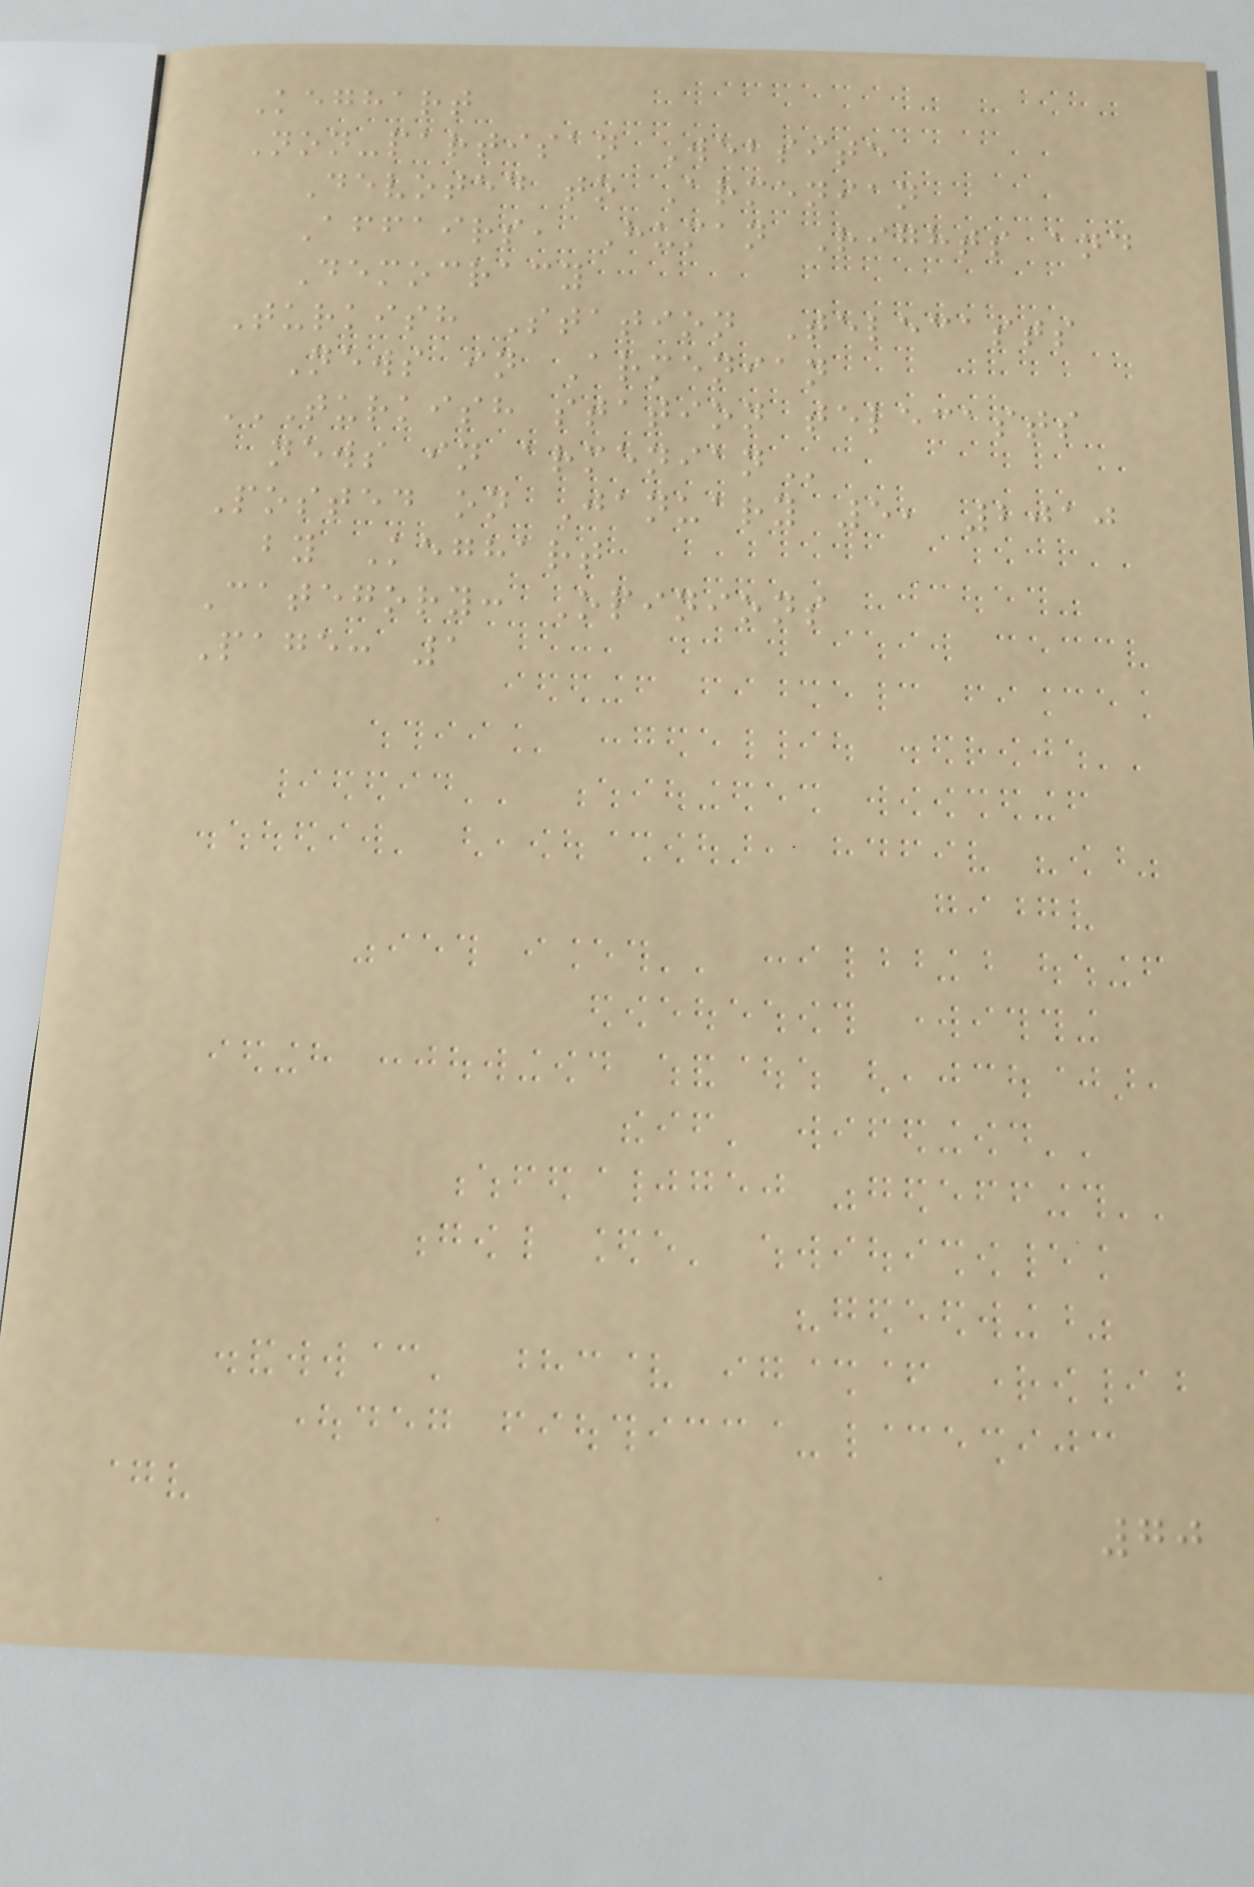Keghart
Non-partisan Website
Devoted to Armenian
Affairs, Human Rights and
Democracy
Turkish Station Telecasts
News in Armenian
TURKISH STATION TELECASTS
NEWS IN ARMENIAN
Posted on January 5, 2010
by Keghart
Category: Opinions
Page: 1
70
